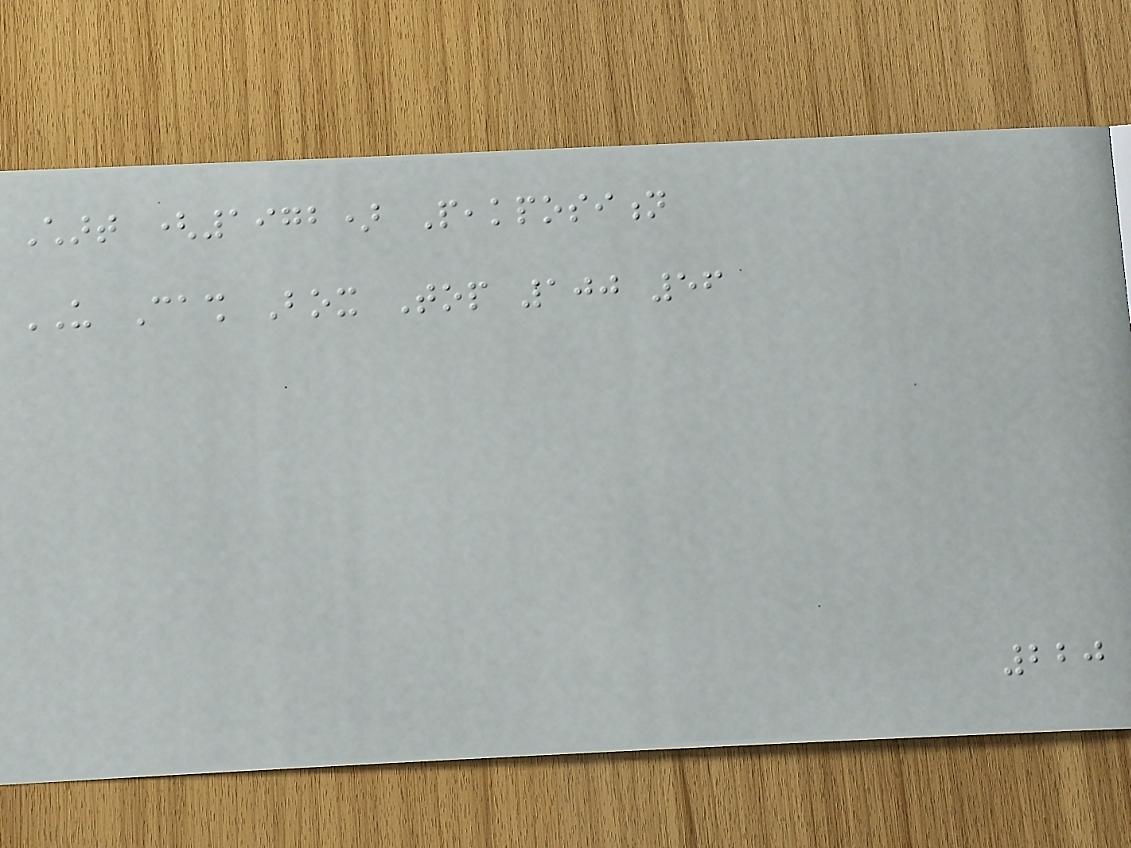Chart (1972) Peakposition
US Cash Box Top 100 56
220
